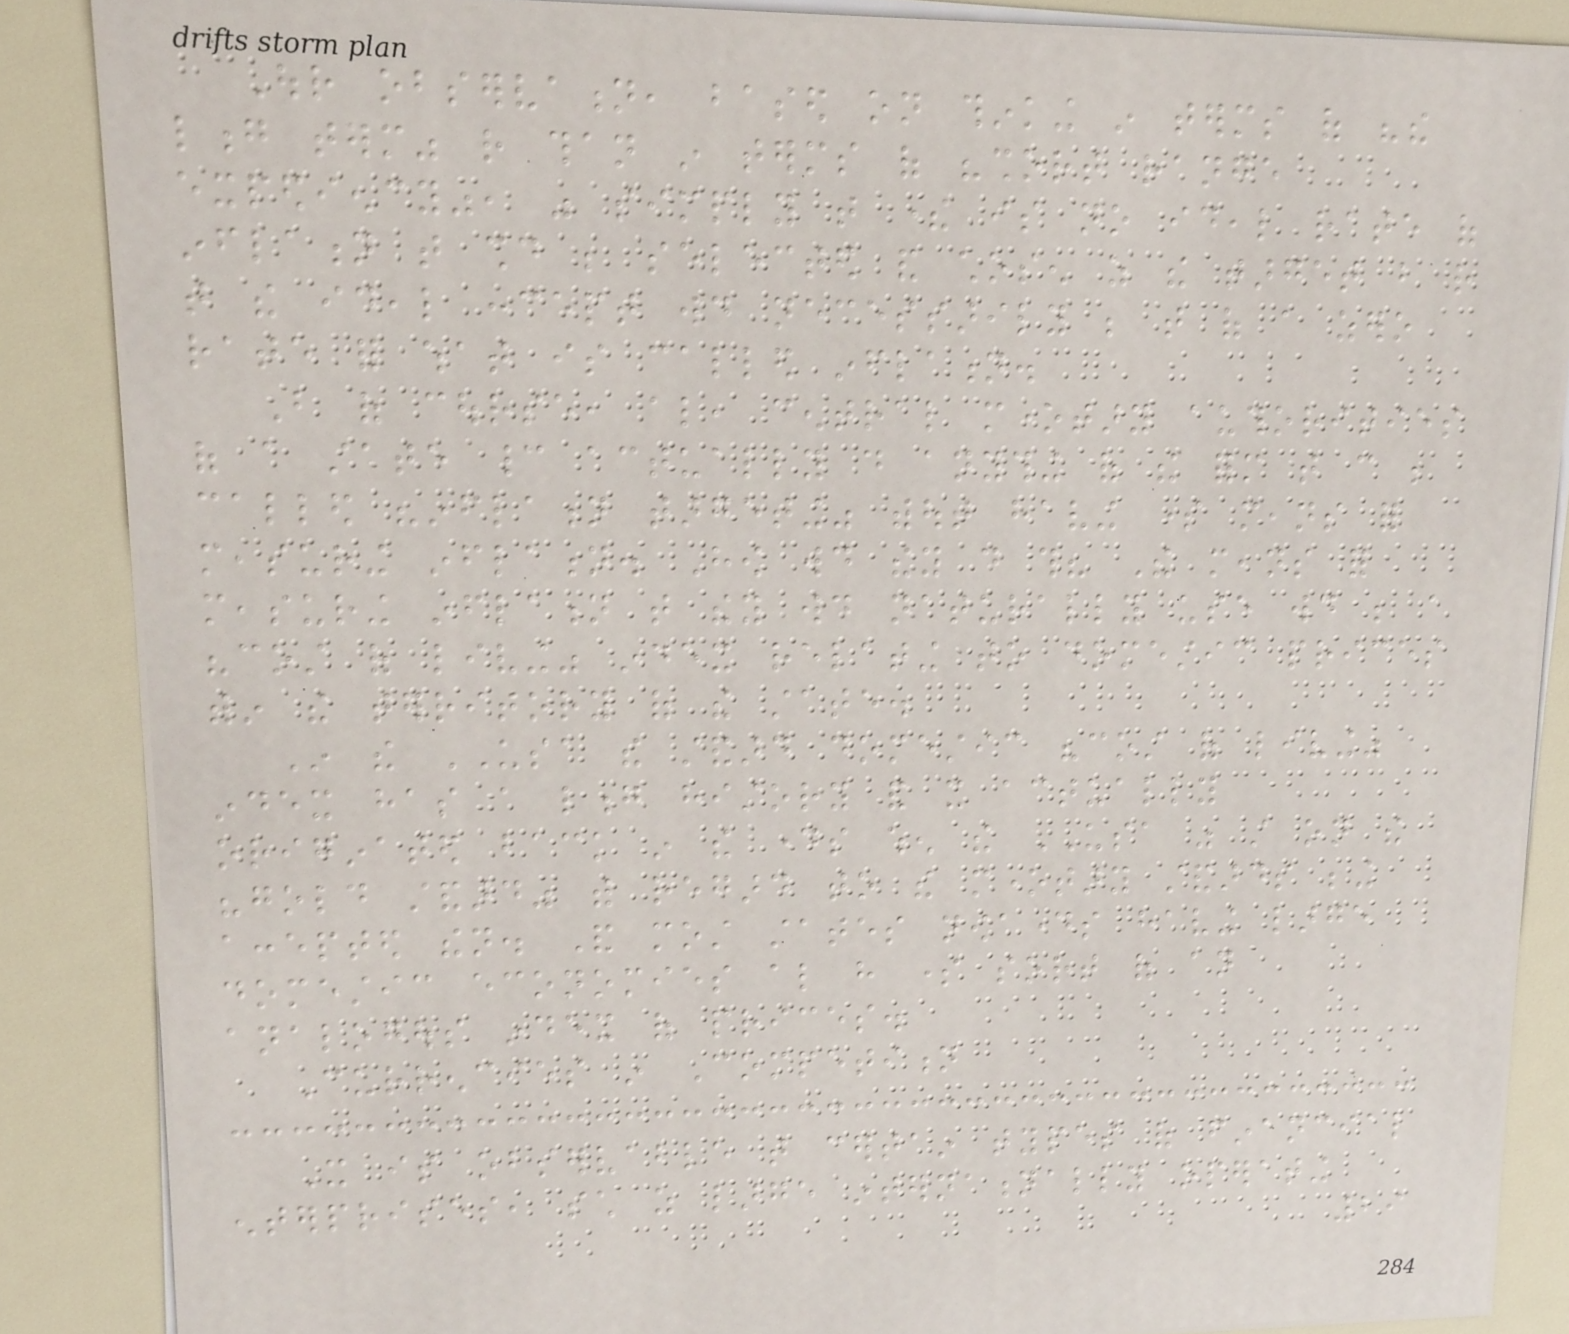Our observation, based on thinking in terms of "the
long term" rather than in terms of "short range
expediency", was simply that there is no ideal rate of
inflation that should be selected and chosen as the target but rather
that the ideal concept would necessarily be that of a zero
rate for what is called inflation.
But of course, also, central monetary authorities
of a state cannot actually do anything of the form that can be
called "inflation targeting" without having some means for
measuring inflation. How would they do this? The means for
measuring inflation that they would naturally use would be a
"cost of living" index relating to domestic prices
within the territory of the state.
In the USA the standard domestic "cost of living"
index has a long history and it actually
originated back in the days when the USA was still on the
"gold standard" with regard to the monetary standards being
accepted then. And most states nowadays having large
domestic economies also have some sort of an
analogous index of prices.
Currencies in Competition
It is observable that certain types of financial
enterprises, such as large internationally operating
29
